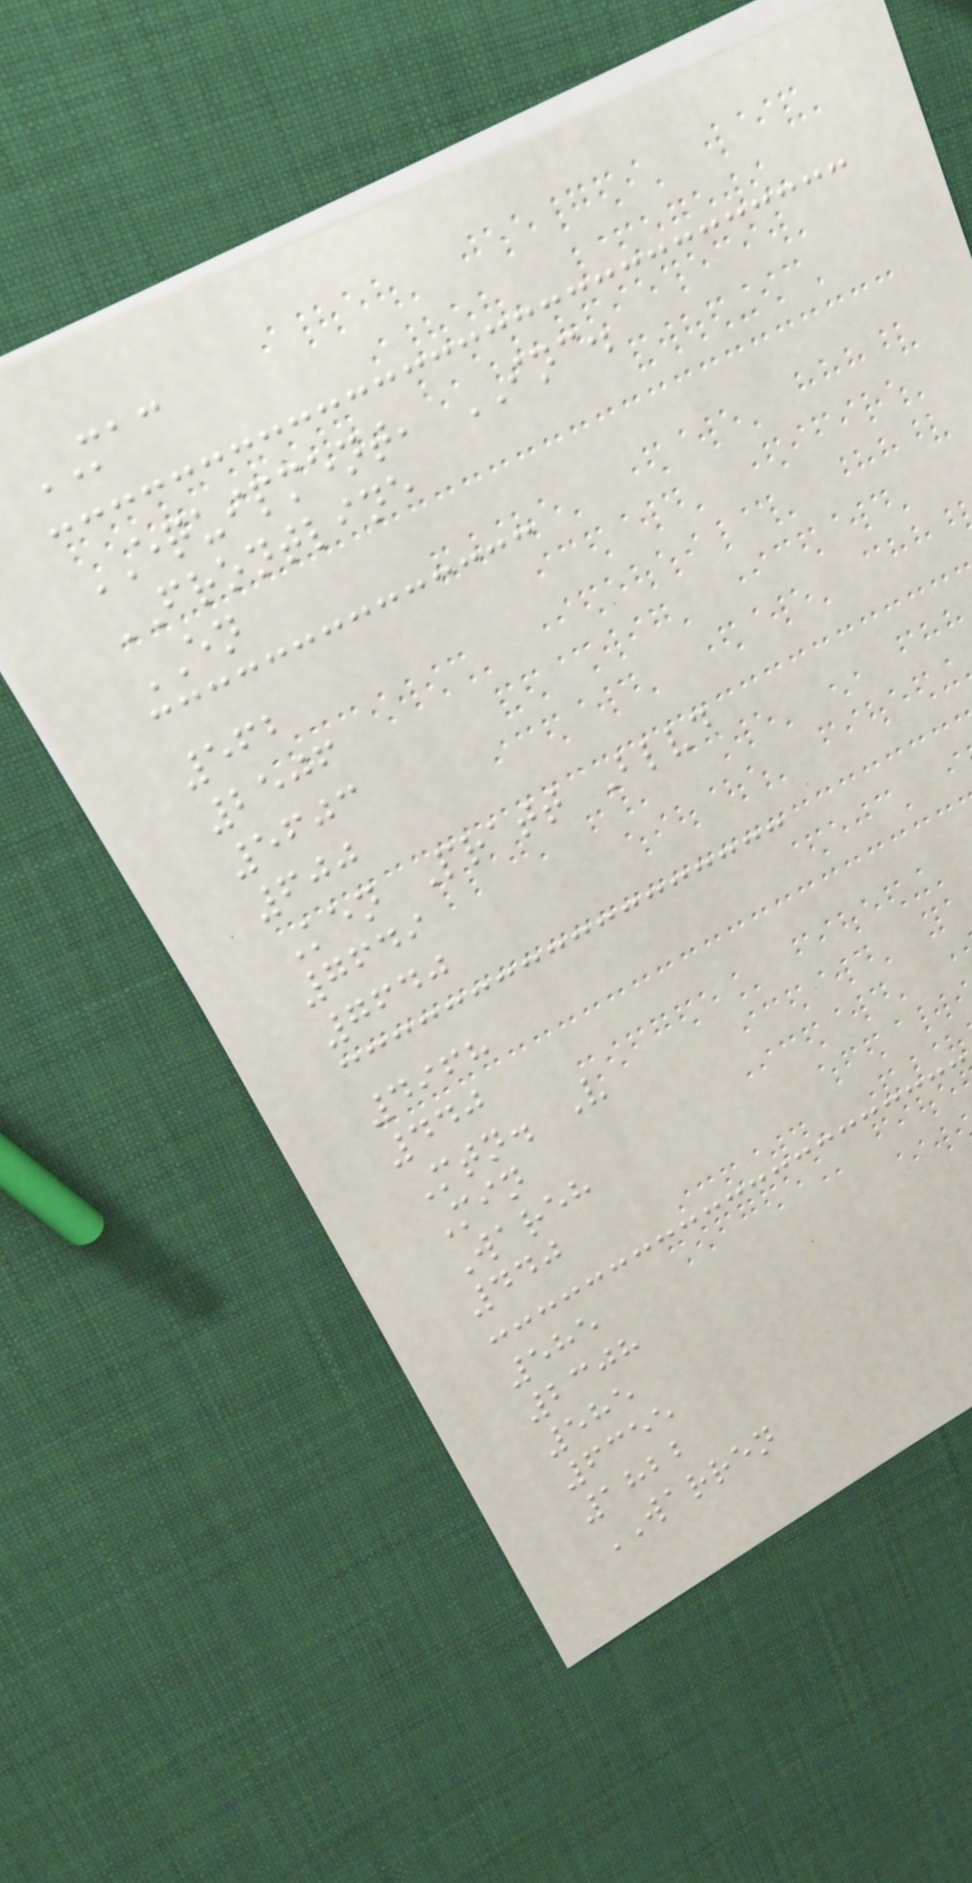MAC
EQUIPMENT, INC.
FRONTLINE
EN
562
2506
5603
600
Ken Pratt Blvd
7649
7640
4968
440
Mtn. V
Min
Wareh
440
585
2308
585
6355
1822
WARREN
